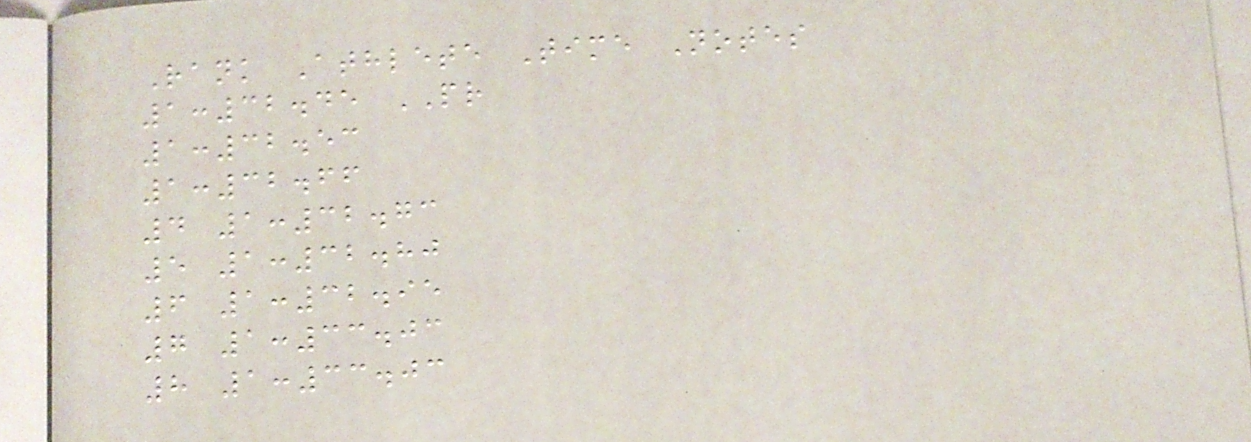Rank Athlete Time Notes
1:32.45 PR
1:32.53
1:32.66
4 1:32.73
5 1:32.80
6 1:32.95
7 1:33.03
8 1:33.03
